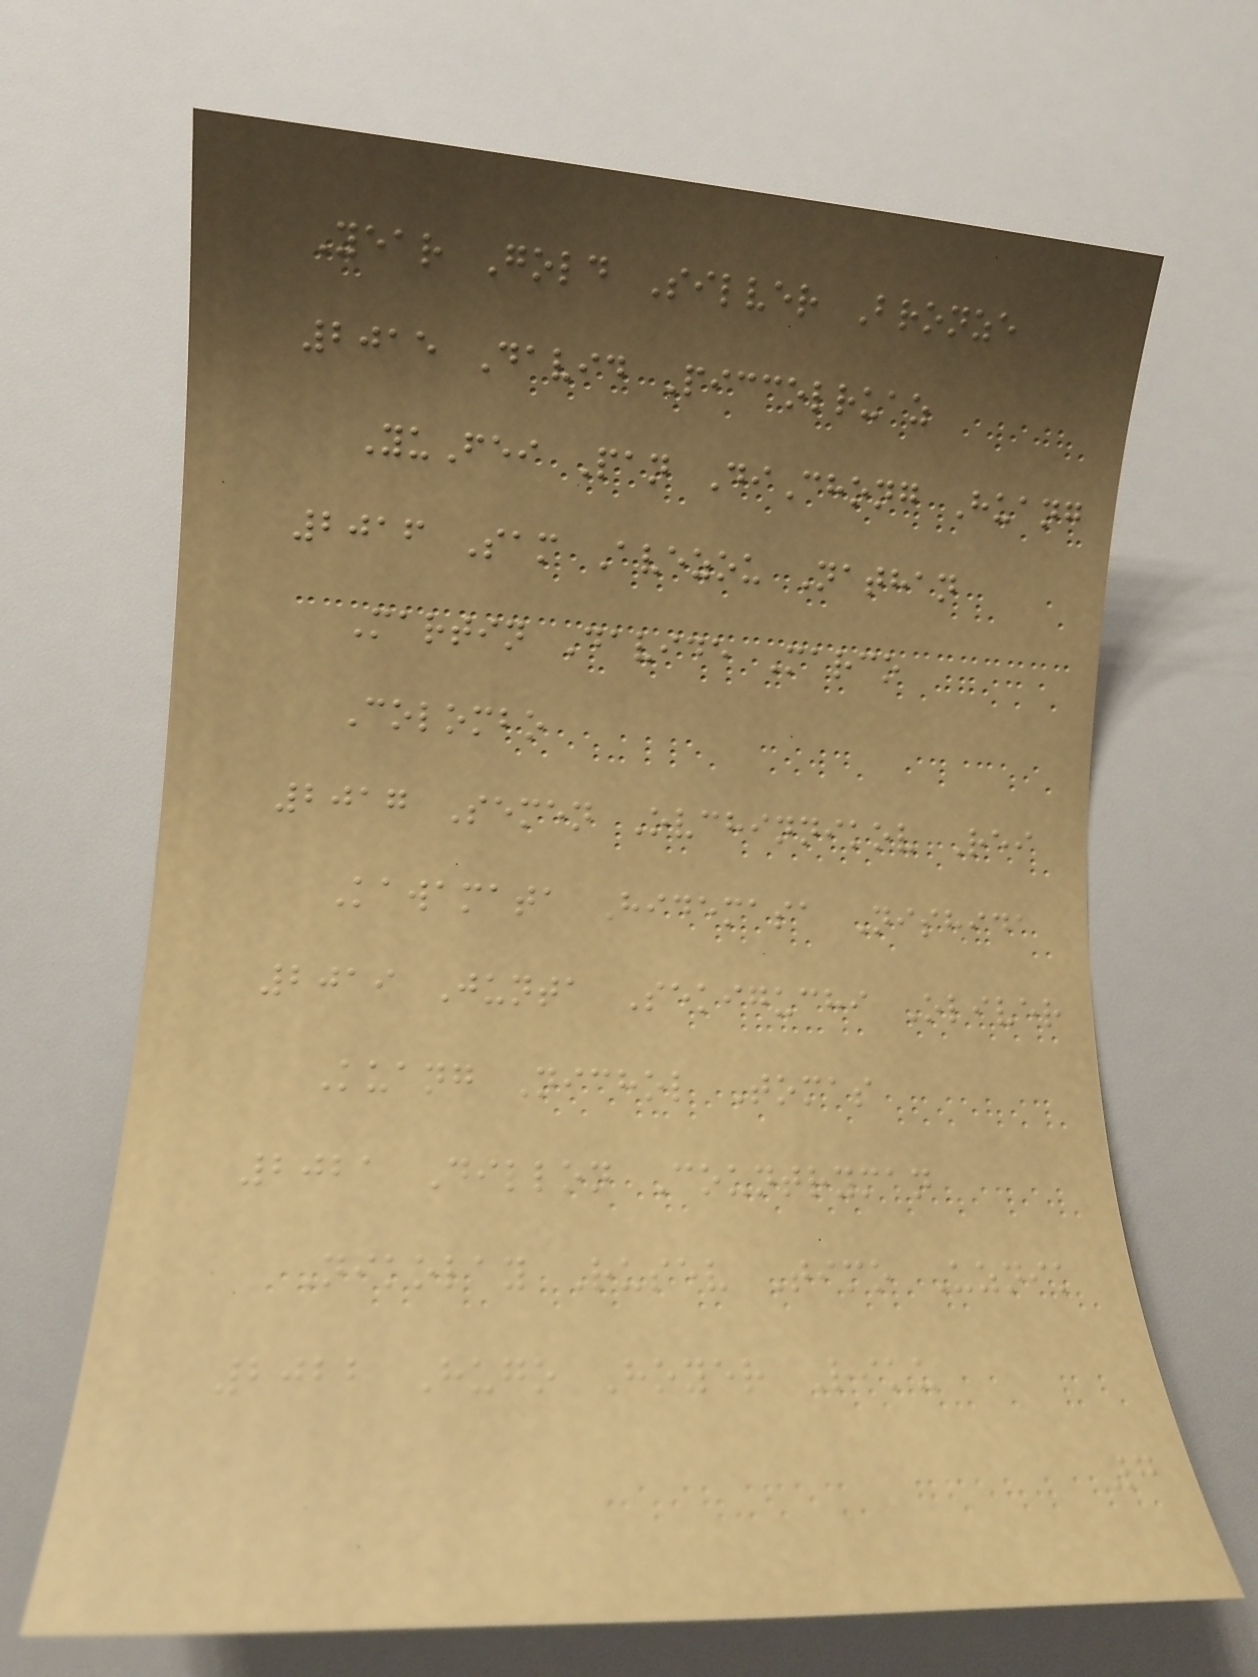Year Gold Silver Bronze
2015 David Piccolruaz
YuFei Pan DiChong Huang
2016 Sam Avezou Nathan
Martin Davide Marco
Colombo
2017 Semen Ovchinnikov Rei
Kawamata Hidemasa Nishida
2019 Junta Sekiguchi Oliver
Kuang Nichol Tomas
2021 Dillon Countryman
Nikolay Rusev Timo Uznik
2022 Hugo Hoyer Riku
7
